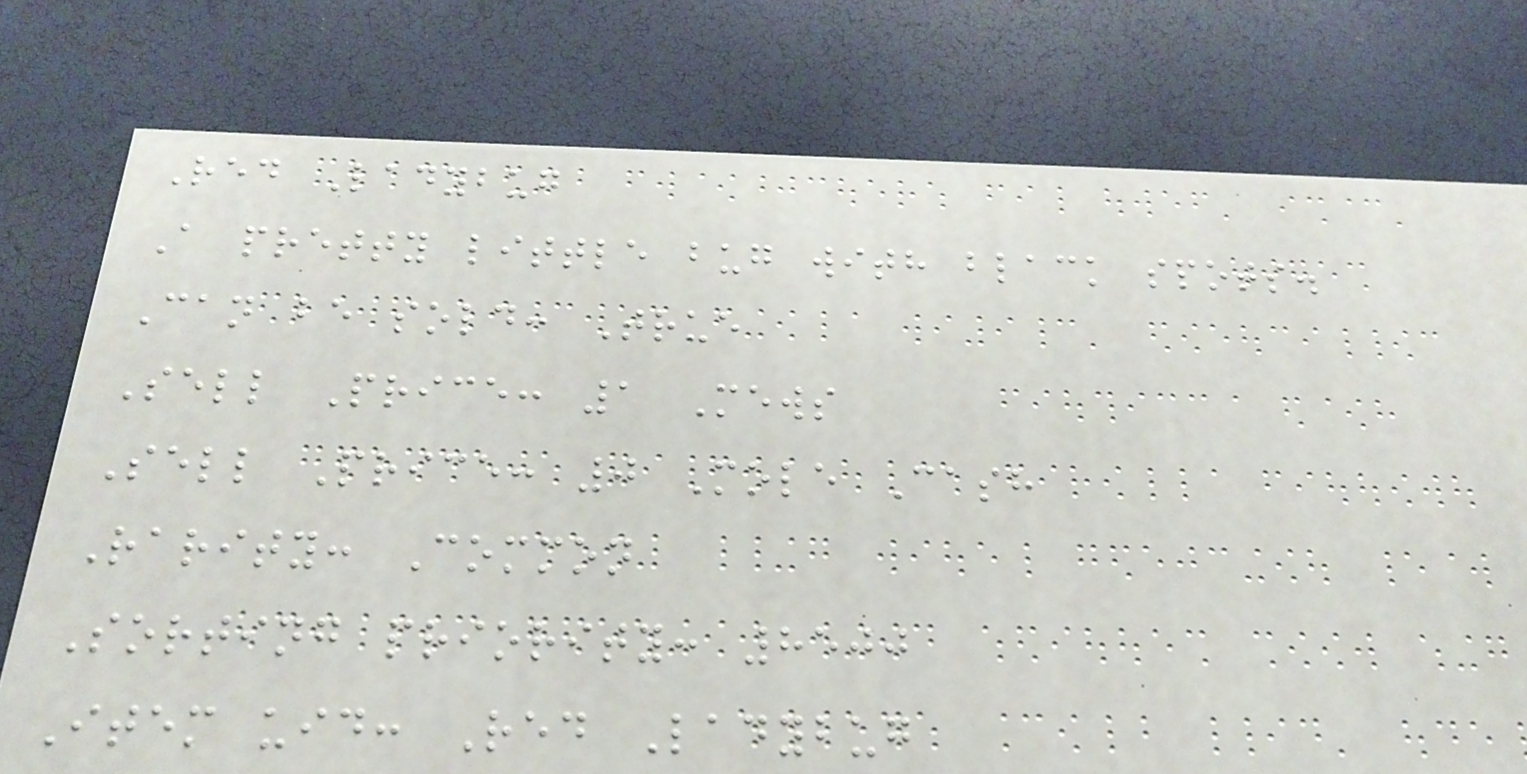Red Ladybug
A pretty little bug with black spots.
Can be sold: True
Sell Price: 1 Mews
Sell Price: 0 Mole Cash
Rarity: Common
Sorting priority: 8500
Item uid: Red Ladybug
